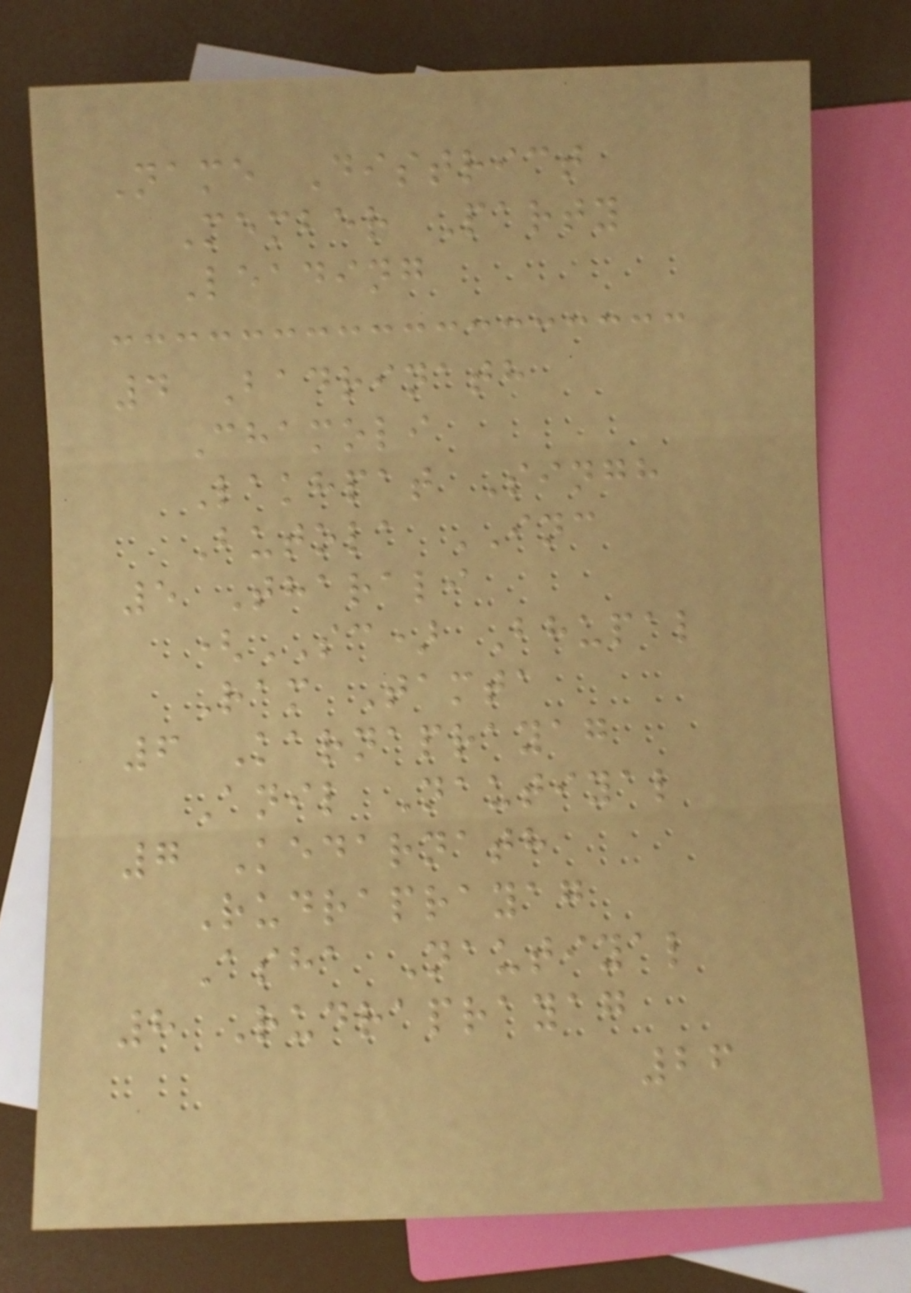Name District
Member Party
Leading
4 Badrinath
Chamoli
Lakhpat Singh
Butola INC
5 Tharali
(SC) Bhupal
Ram Tamta
6 Karnaprayag
Anil Nautiyal
7 Kedarnath
Rudraprayag
Asha Nautiyal
8 Rudraprayag
26
